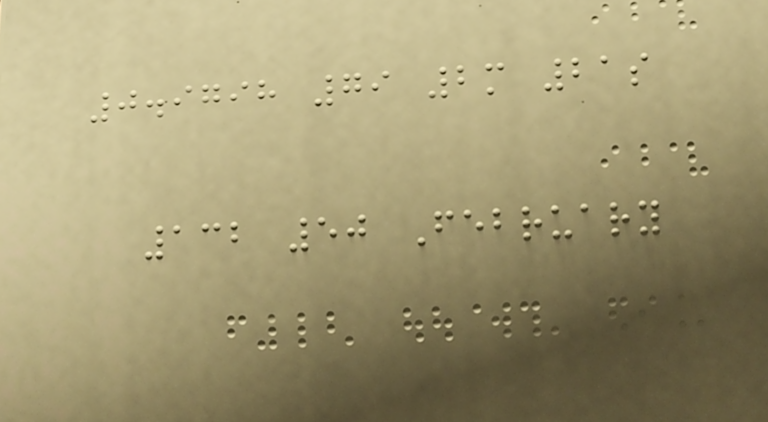0.9798 79 2m 21s
132 50 February
